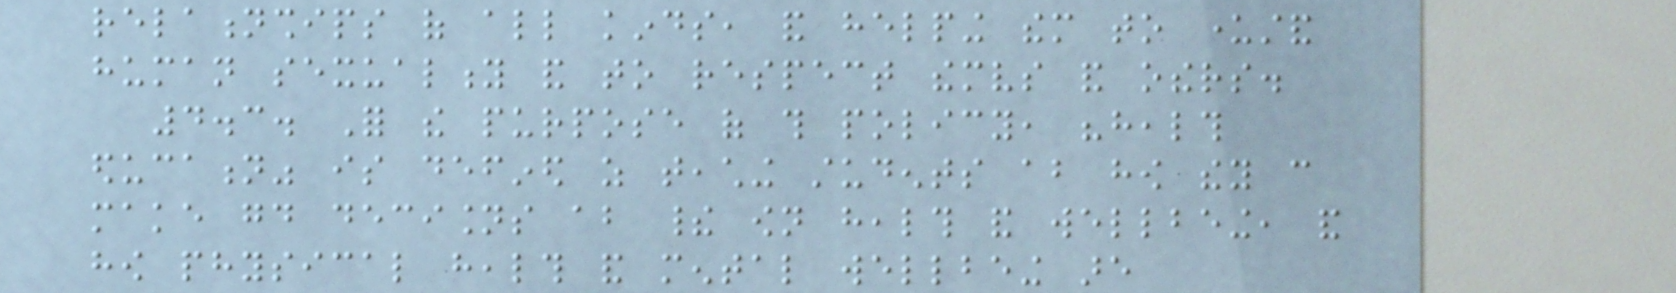relationships of all kinds, and helping them to understand
human sexuality and to respect themselves and others.
4.3. For the purpose of this policy, "health
education" is defined as teaching students about how they can
make good decisions about their own health and wellbeing, and
how physical health and mental wellbeing are
